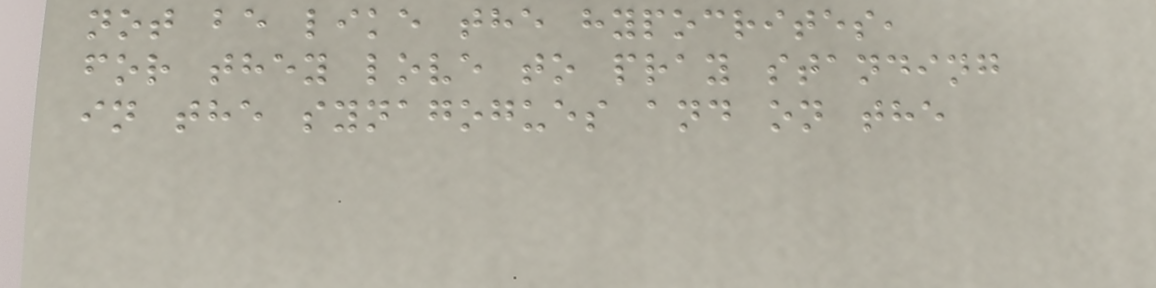not be like the hypocrites,
for they love to pray standing
in the synagogues and on the
